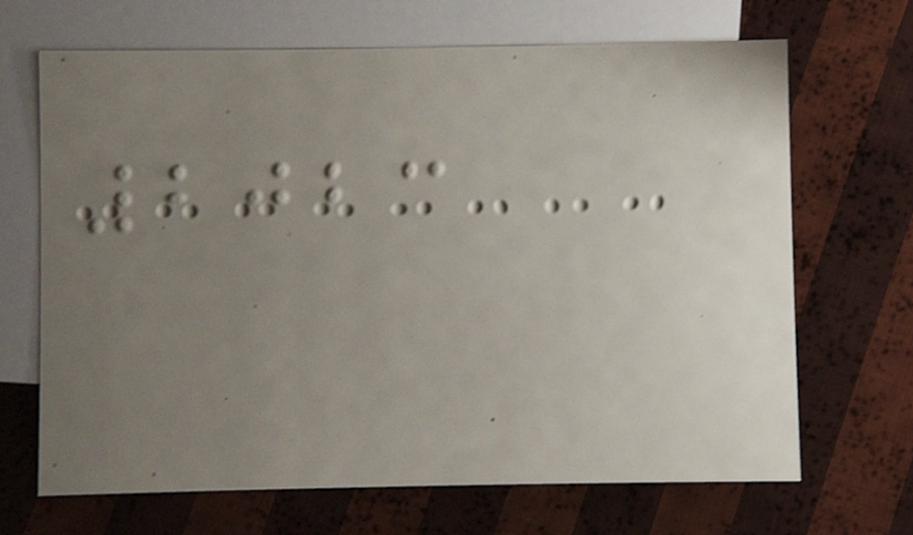2023
